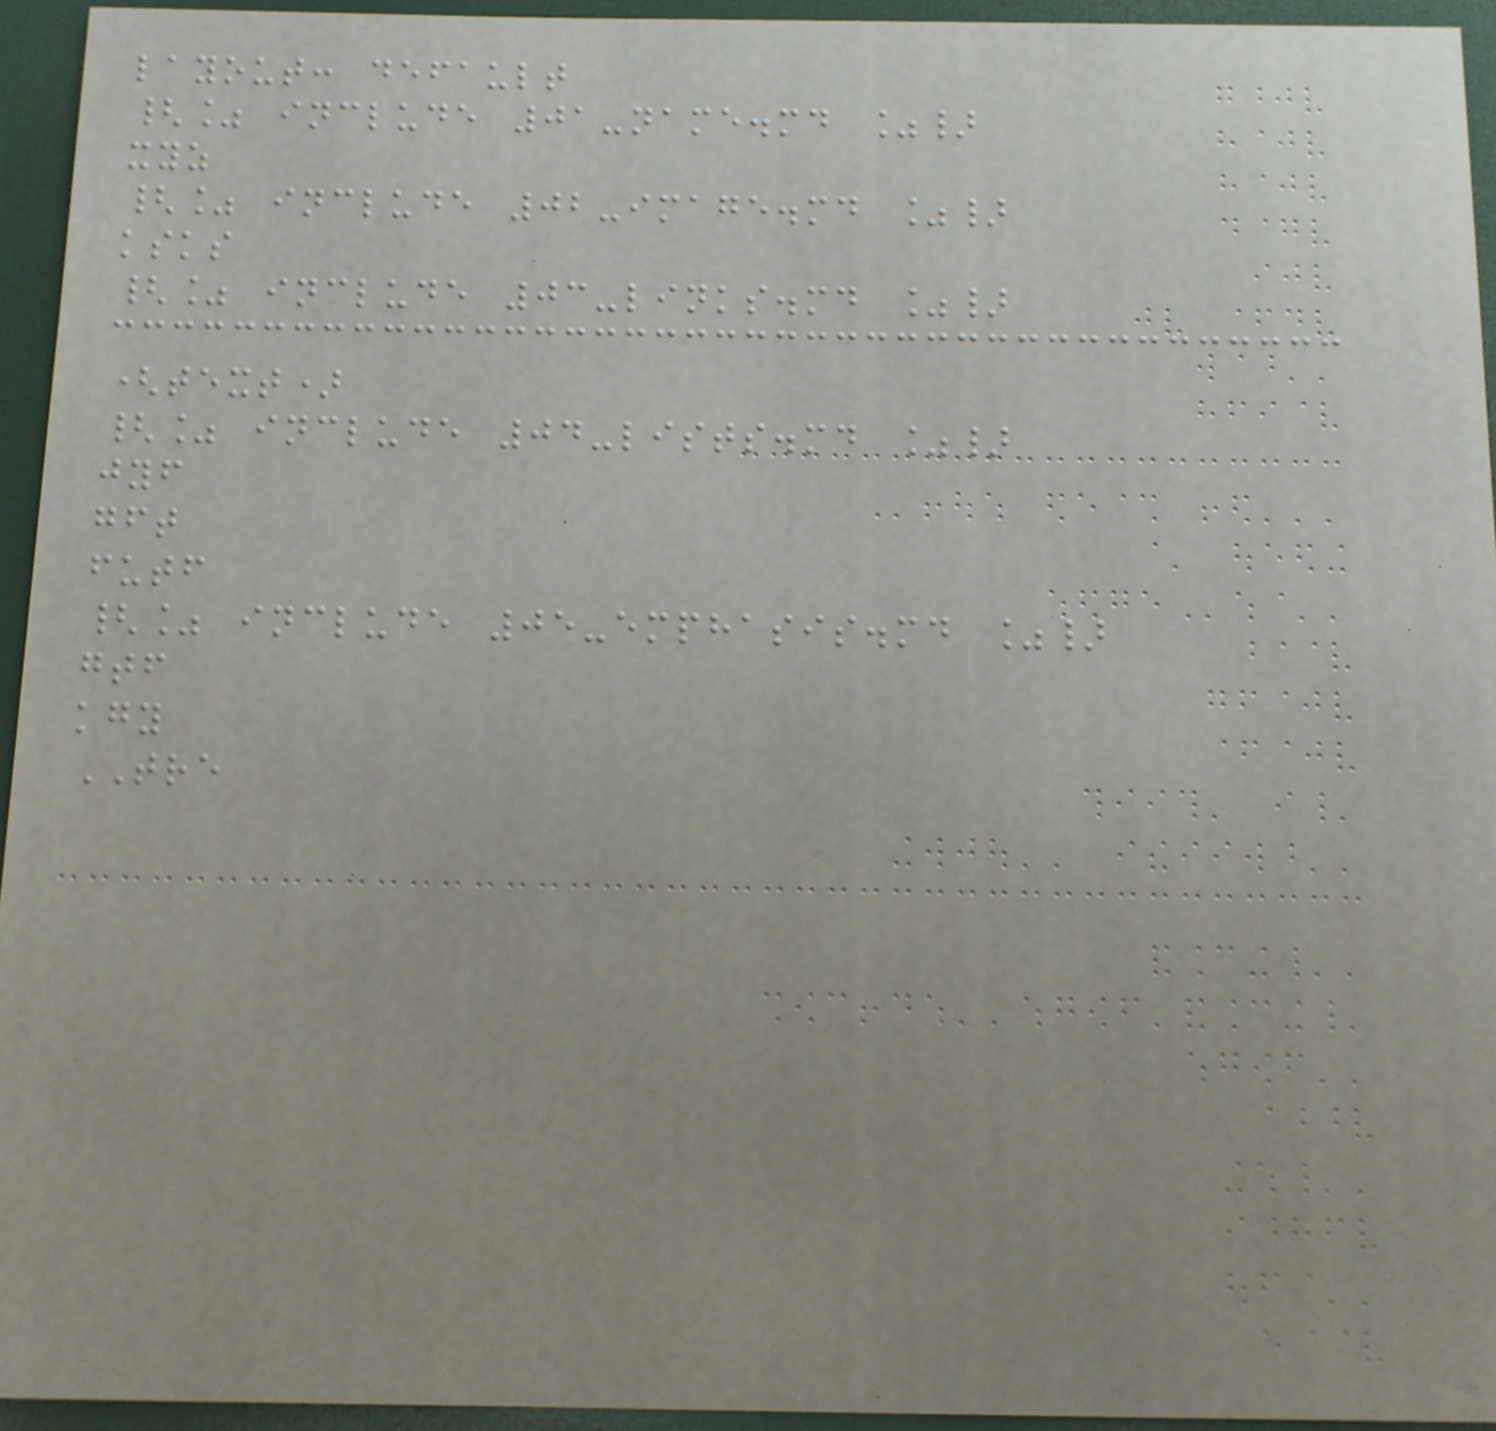layout: default
{% include 01-name.md %}
xyz
{% include 02-image.md %}
ksks
{% include 03-links.md %}
(text)
{% include 04-lists.md %}
jyf
gft
futf
{% include 05-emphasis.md %}
gtf
kgy
TRE
